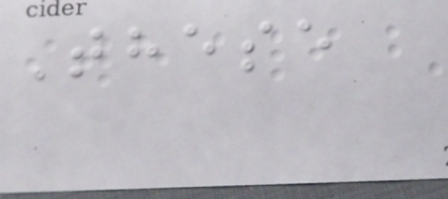These
